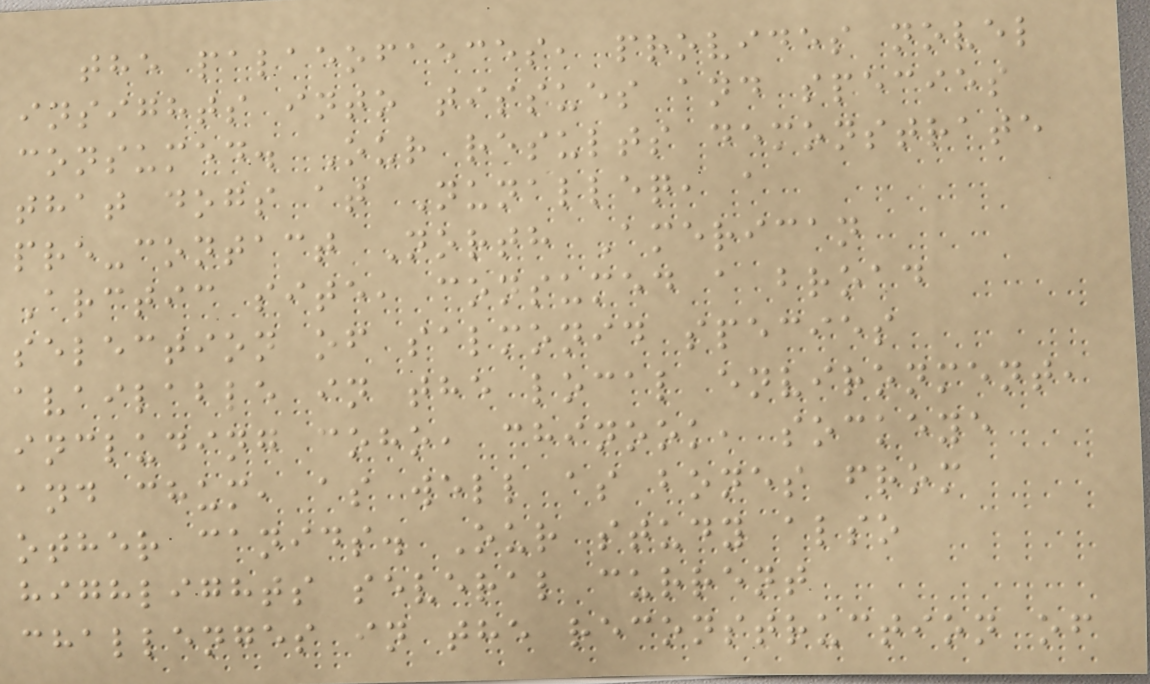the palaeofaeces, provides novel
insights into tissues and species
consumed. Our results demonstrate
that dogs at Nunalleq, a
pre-contact North American
Arctic site, consumed a broad
selection of salmonid species
available in the local environment,
including coho, chinook, sockeye
and chum, as well as bones from
other canids. Our study also
highlights several current
challenges in the reconstruction of
